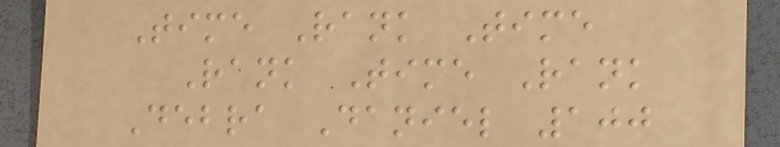Time Rank Time
Rank Time Rank
Debra Daniel 100
